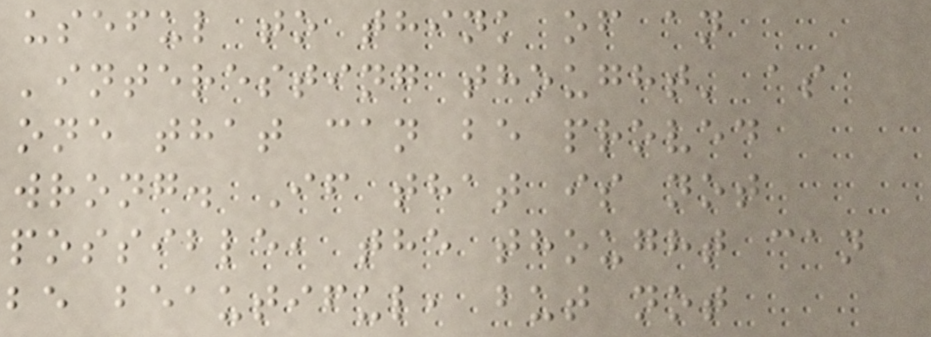useful to think of an
'interesting thought' as
one that can be proved
wrong. If that is not
possible, the thought can
be beautiful, but not
